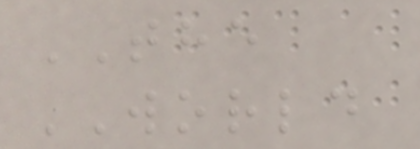THE
WORLD
